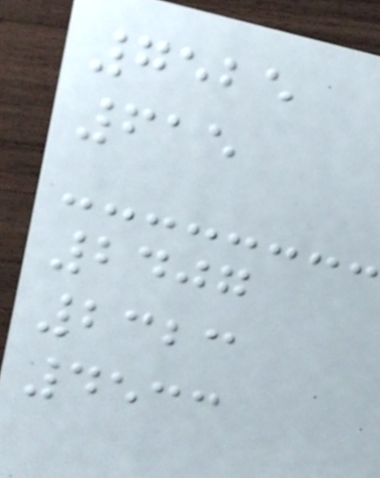7525
615
2407
2323
4533
